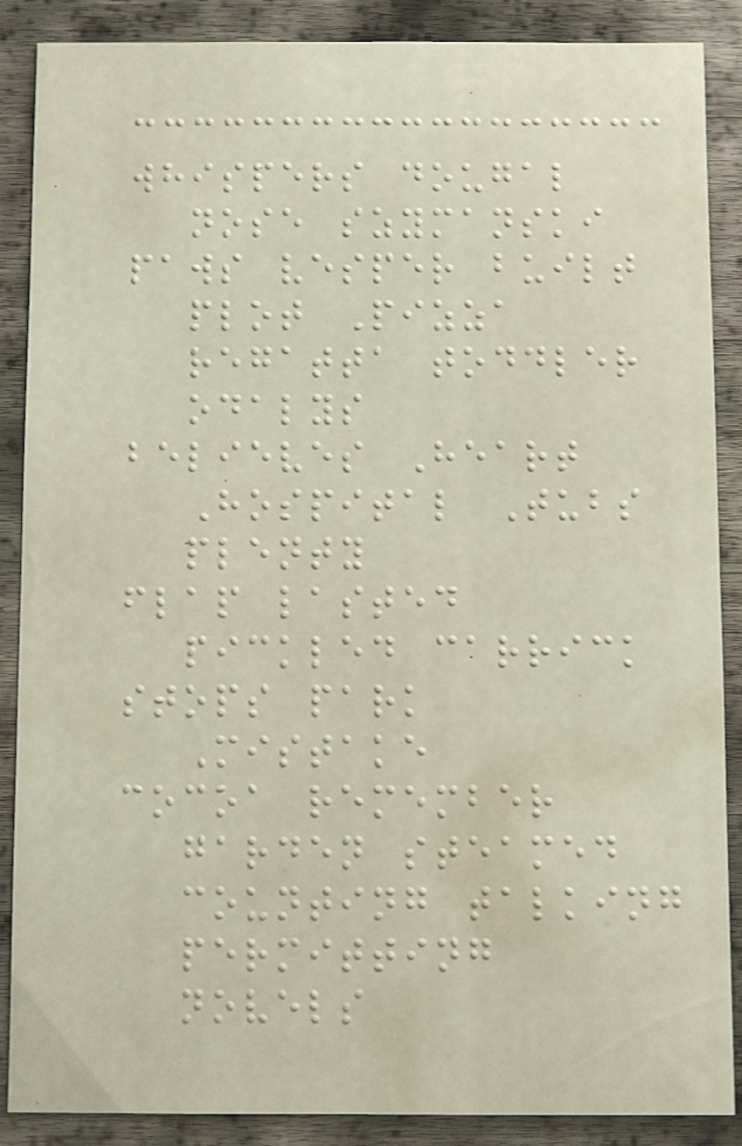whispers dougal
nose szymanski
paws vesper built
plot Pizza
regatta toddler
odalys
believes Heart
Hospital Tubs
plenty
flap lasted
pickled carrick
stops park
Mistake
cocoa remember
garden steamed
counting talking
permitting
novels
